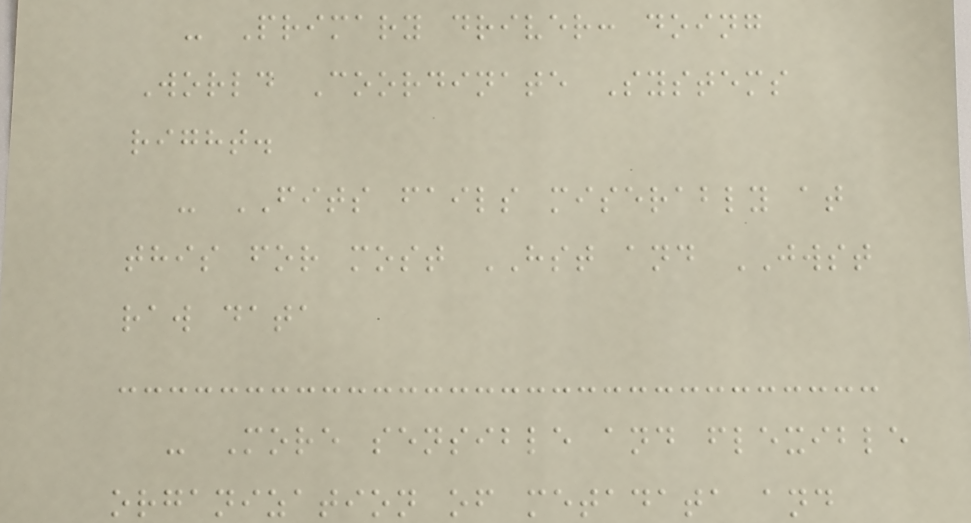- Primary driver: doing
World Coordinate Systems
right.
- FITS fails miserably at
this for most HST and JWST
raw data
- More sensible and flexible
organization of metadata and
